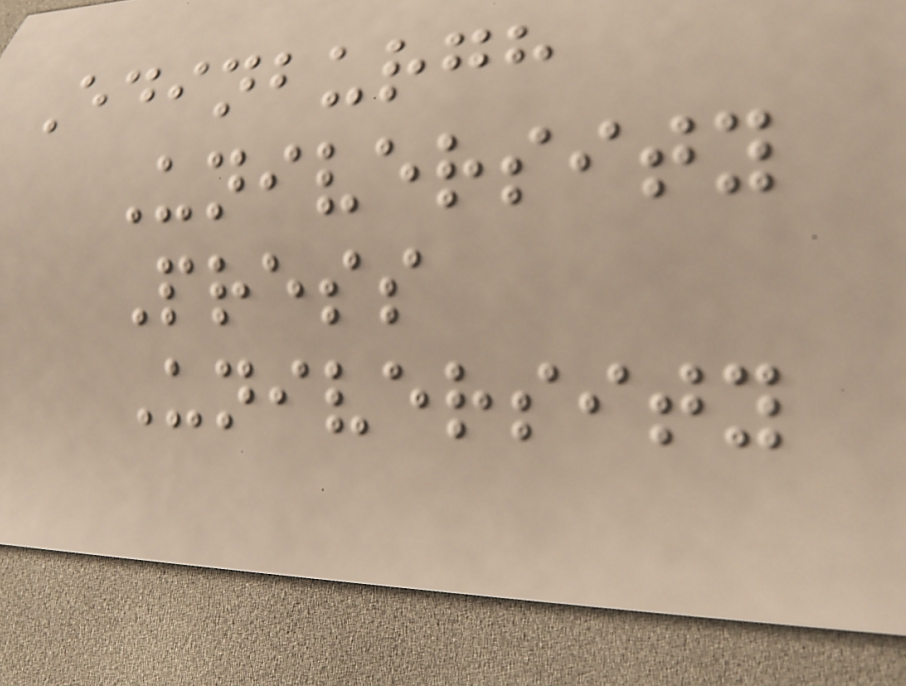Edinburgh
University
Press
University
